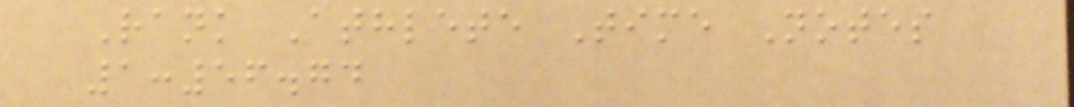Rank Athlete Time Notes
1:56.74
